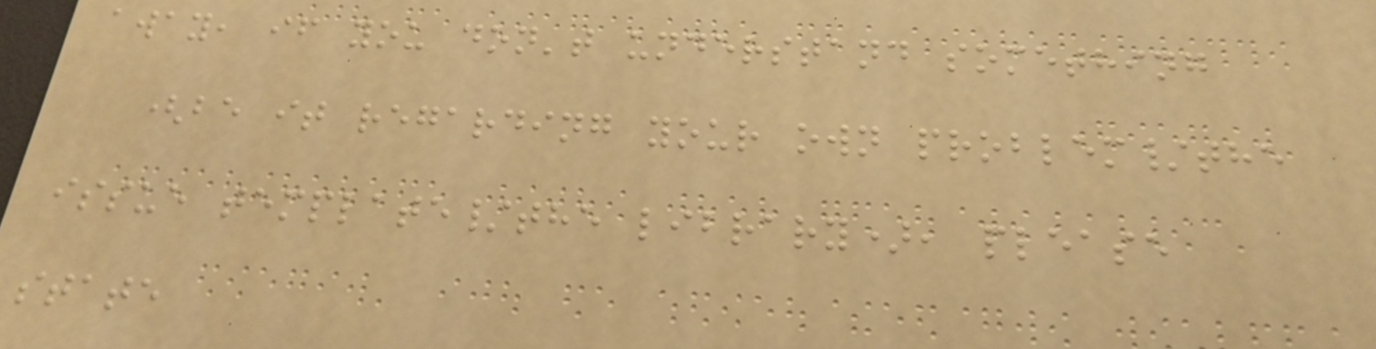away, if you don't understand something
(be it regarding your own problem/the
issue template/the library), please
state
